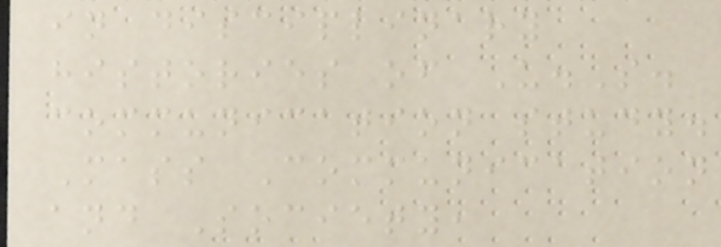in disciplinary
histories of U.S.
communication study.
Mass Communication
and Society,
